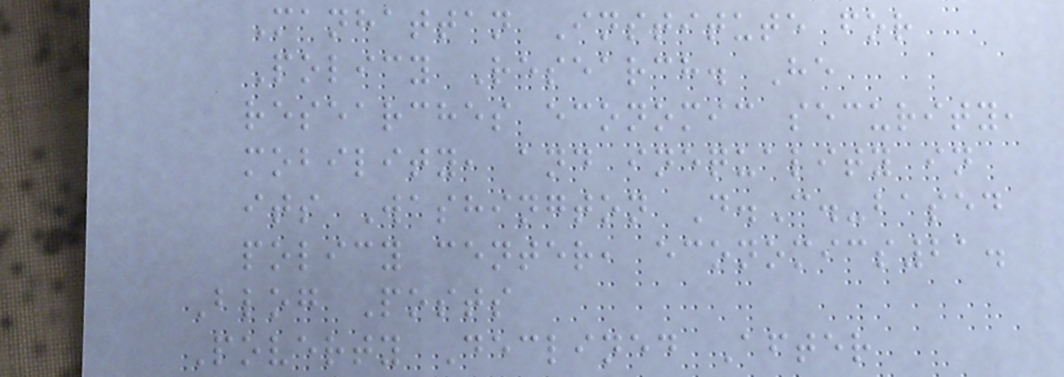Manhattan Institute for
Policy Research. He
researches economic security,
mobility, and inequality in
its Washington D.C.-based
policy center, economics21.
Blog Posts
Poverty Declined After
